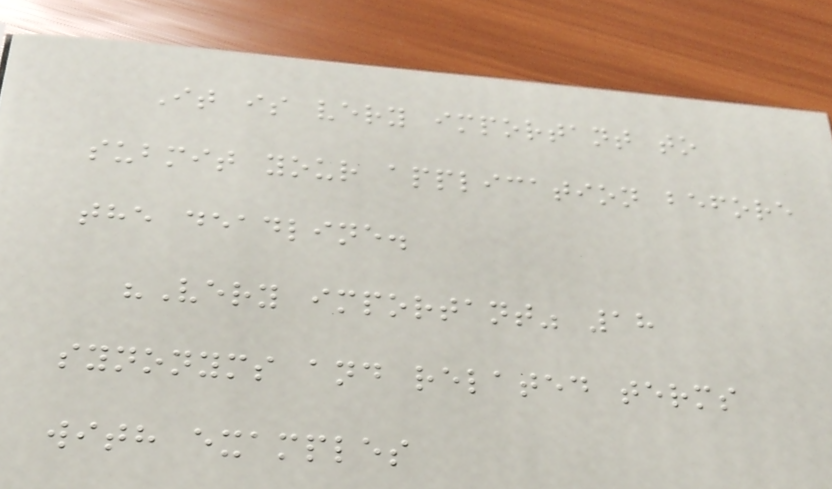It is very important to
submit your application before
the deadline.
"Very important" 18
synonyms and related terms
with examples
